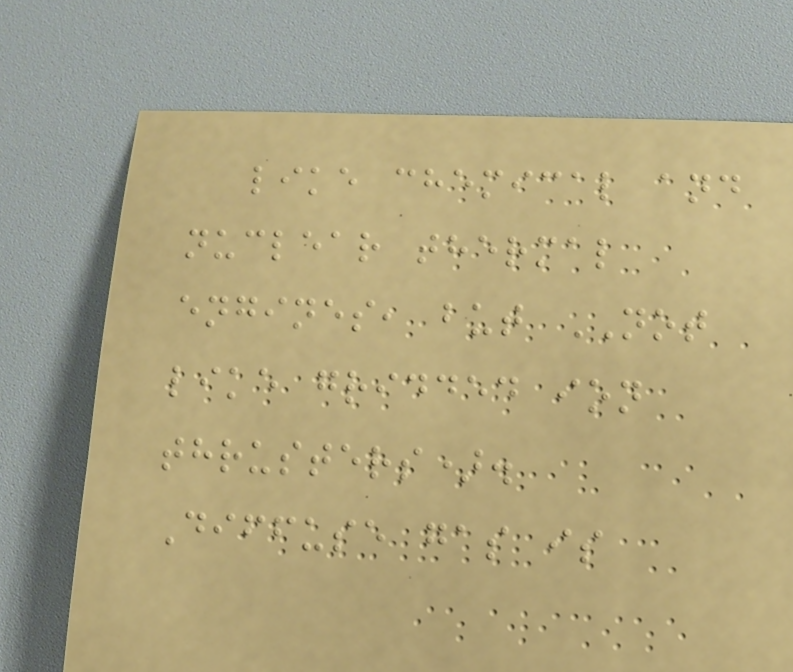like chemical and
nuclear thermal
engines, but NOT
like gridded ion
thrusters).
Diffuse gas is
